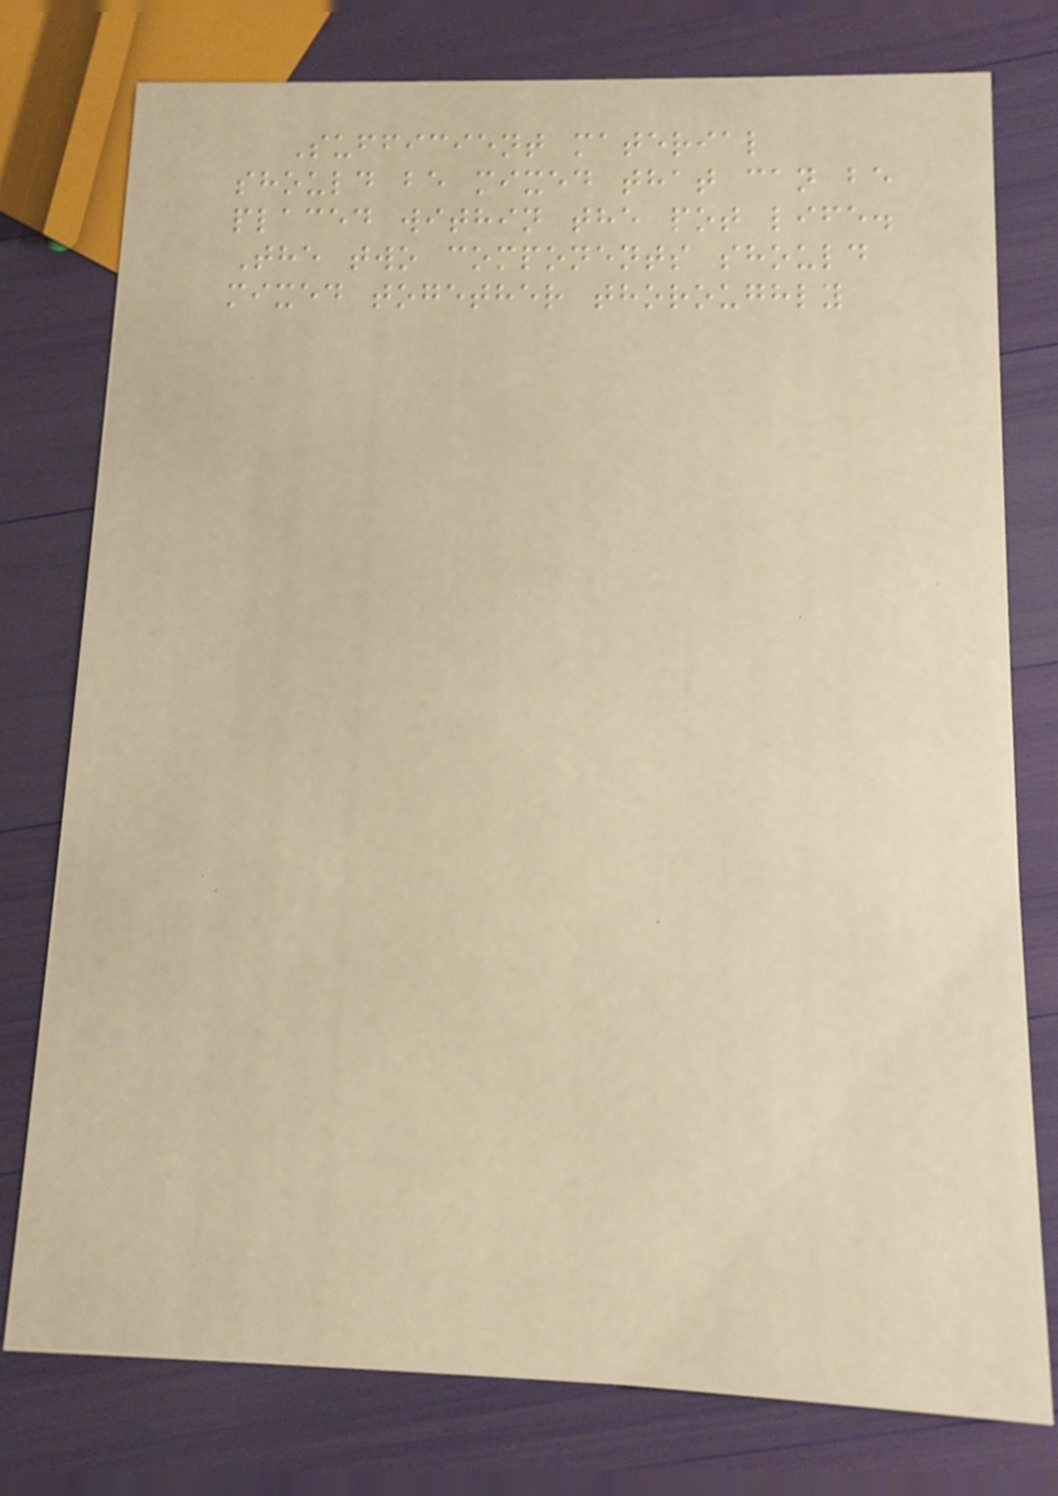Sufficient material
should be mixed that can be
placed within the pot life.
The two components should
mixed together thoroughly
